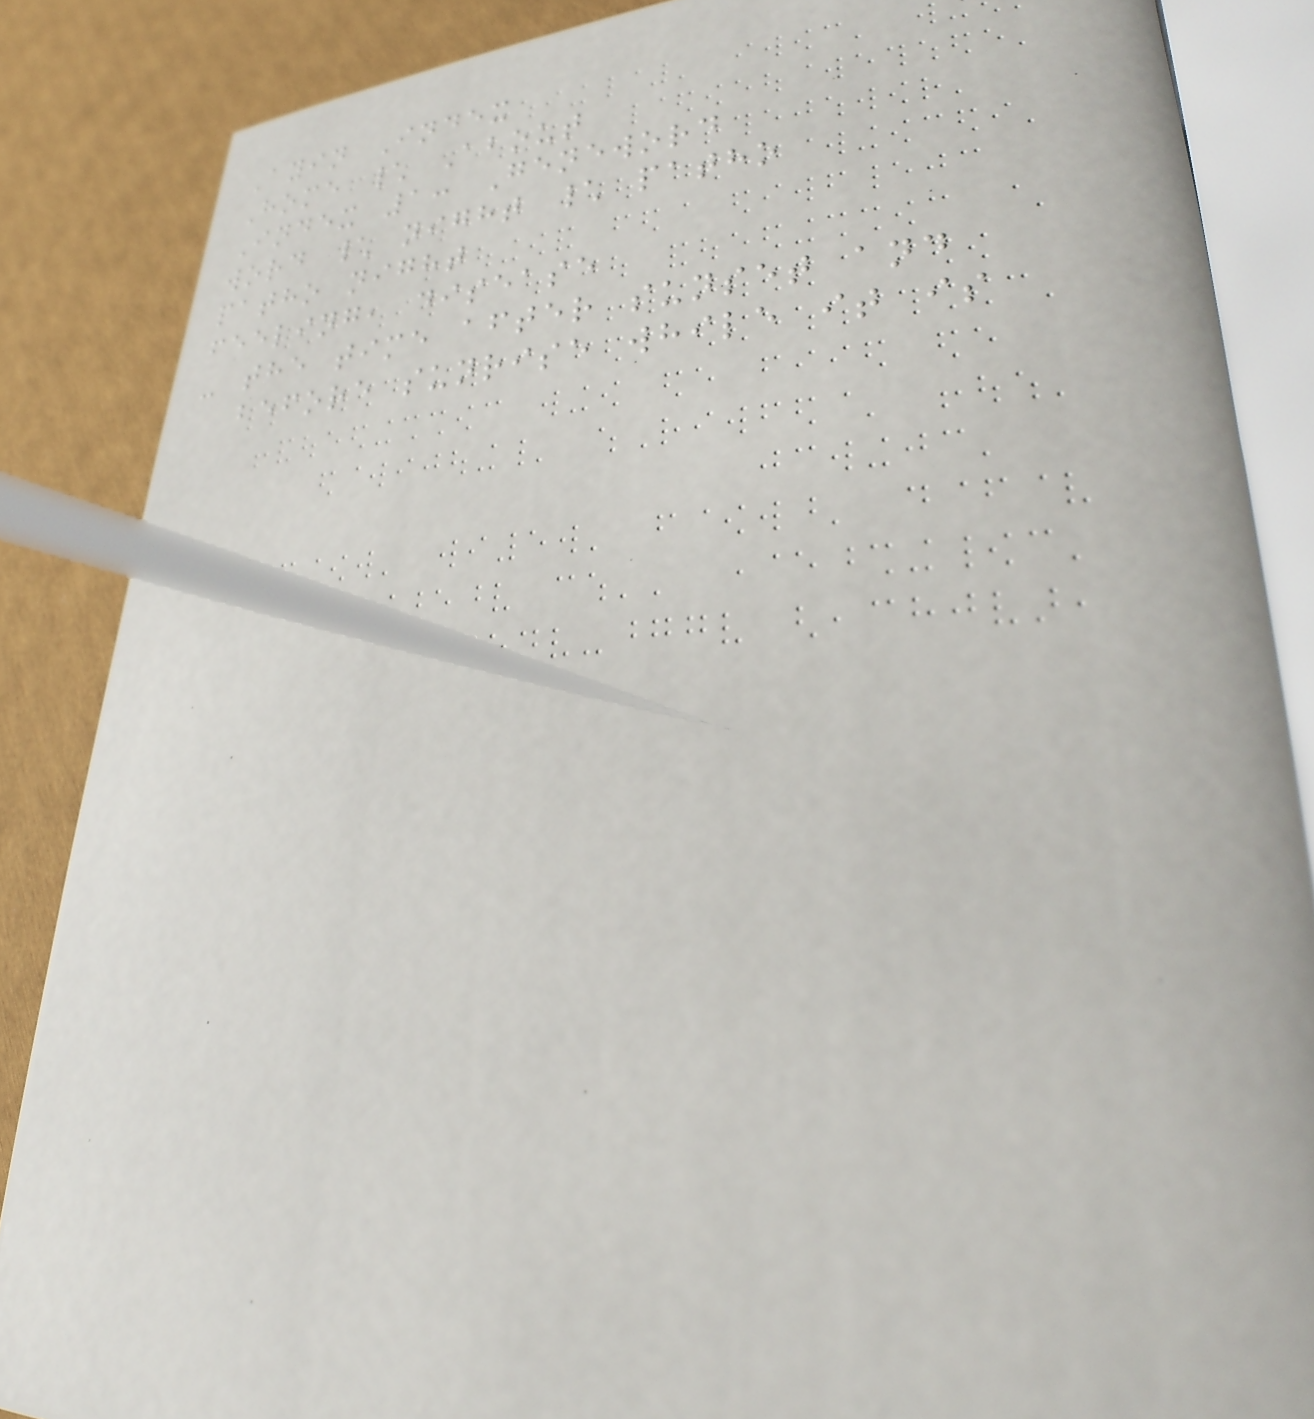Ayin Index
Home \ About
Index 1: Geneword
word \ night \ patho
patho night
feeling, disease
- the time after sunset and
before sunrise while it is
